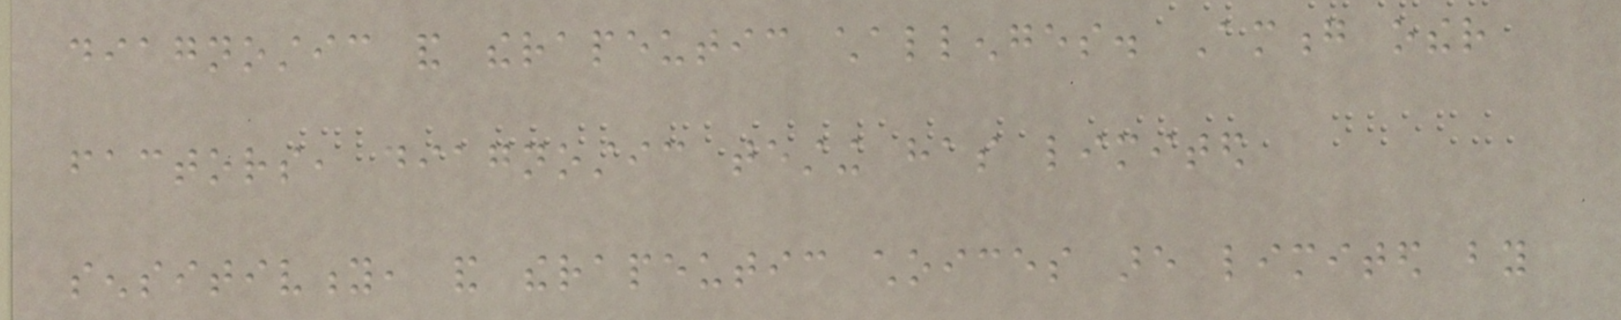diagnostic and therapeutic challenges. Among other
factors, diagnostic testing has limited
sensitivity, and therapeutic choices are limited by
